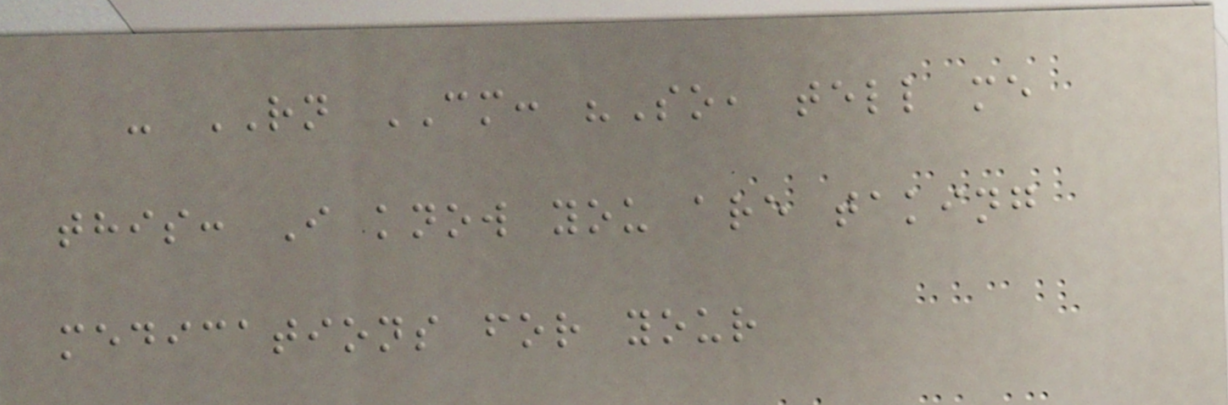- RN CM: "So, tell me
this: I know you are taking
medications for your
